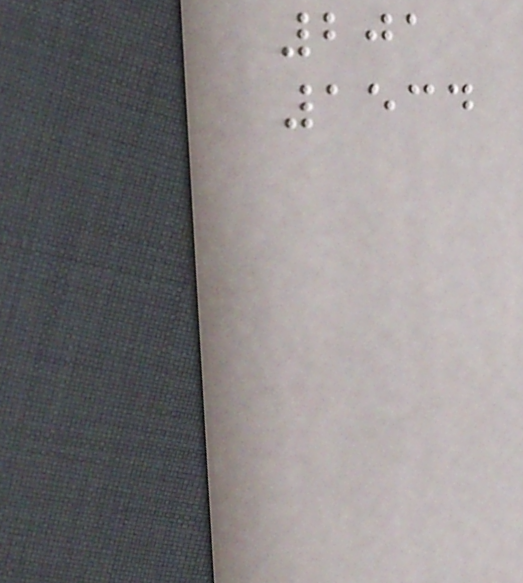201
1534
